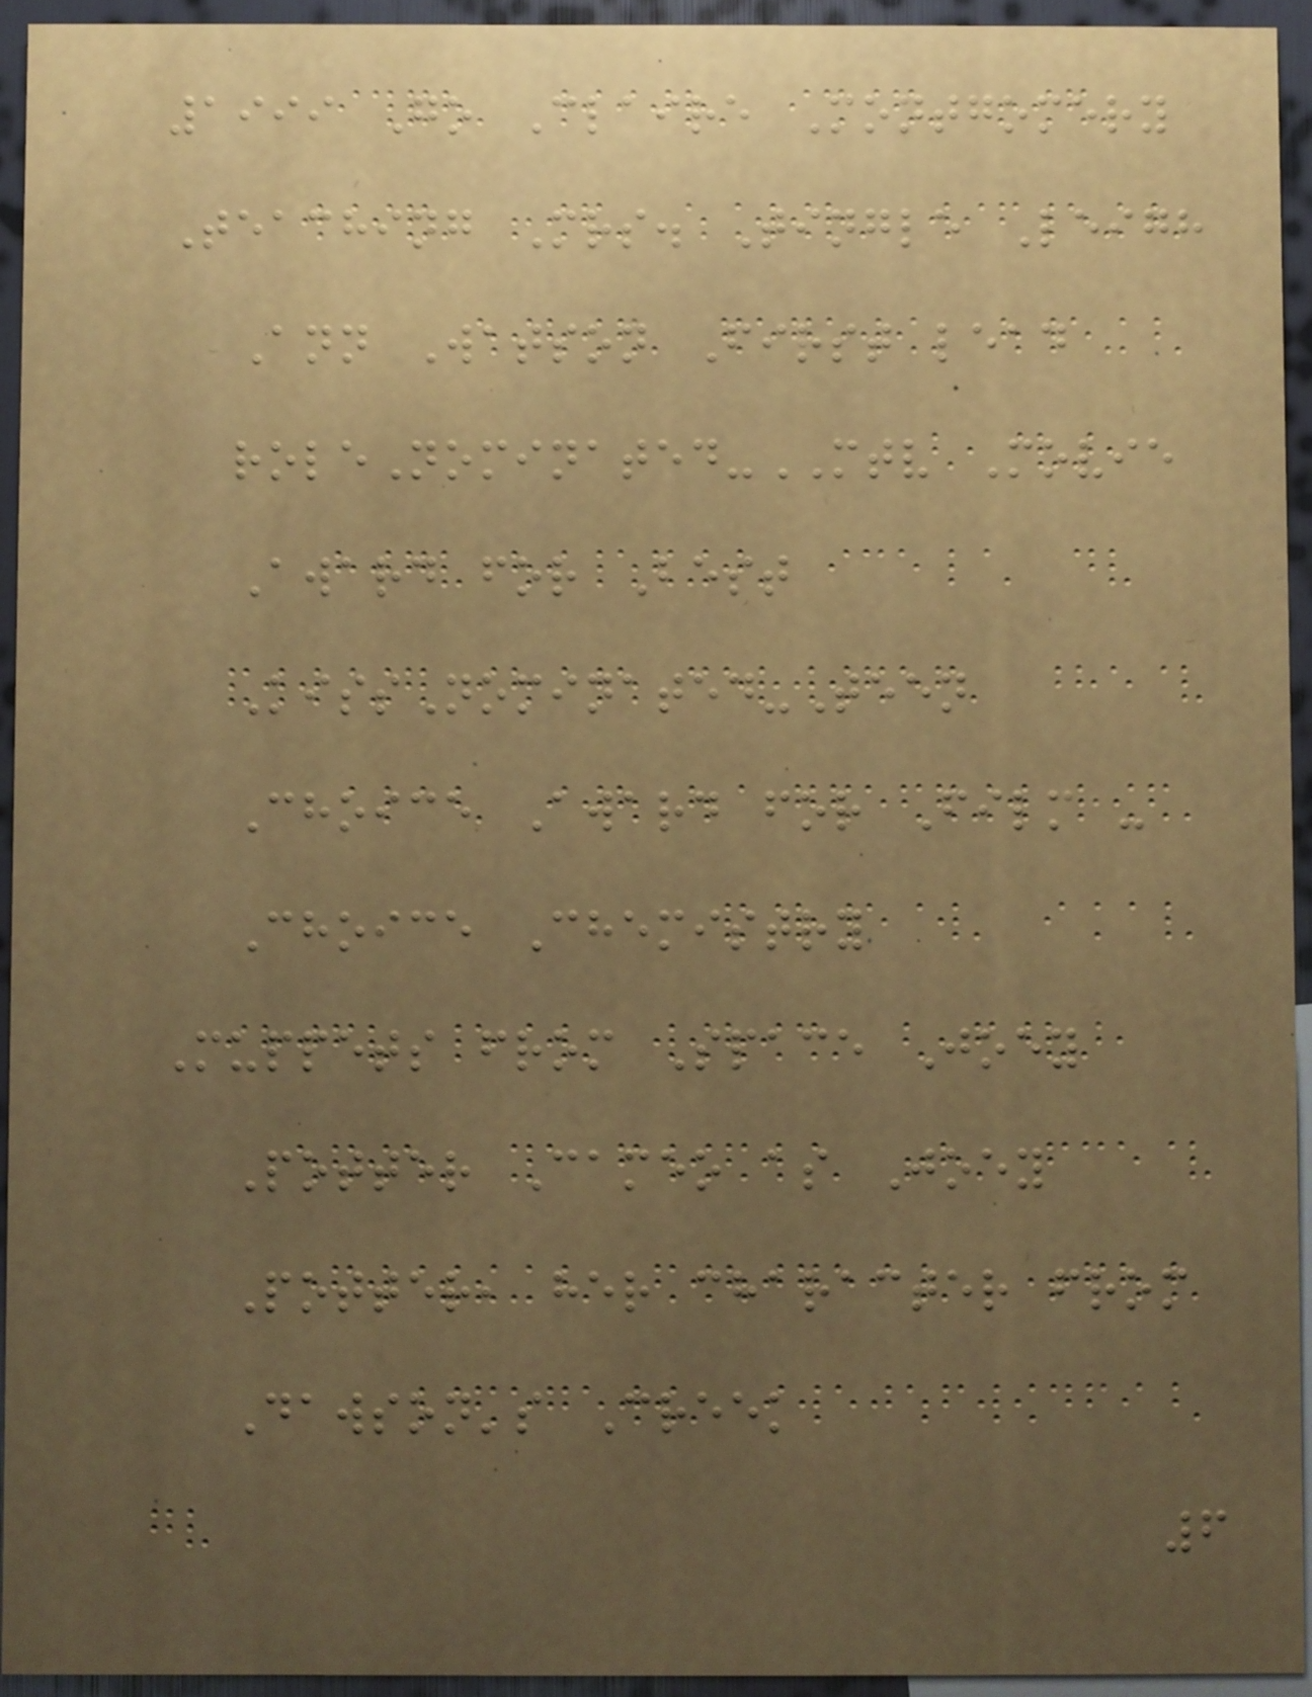1999 Go Claire Montgomery
Teaching Mrs. Tingle Leigh
Ann Watson First lead
roleNominated-MTV Movie
Award for Best
KissNominated-Teen
Choice Award for Film -
Choice Chemistry
Muppets from Space Joey
Potter Cameo as Joey
Potter, her character from
Dawson's Creek
6
